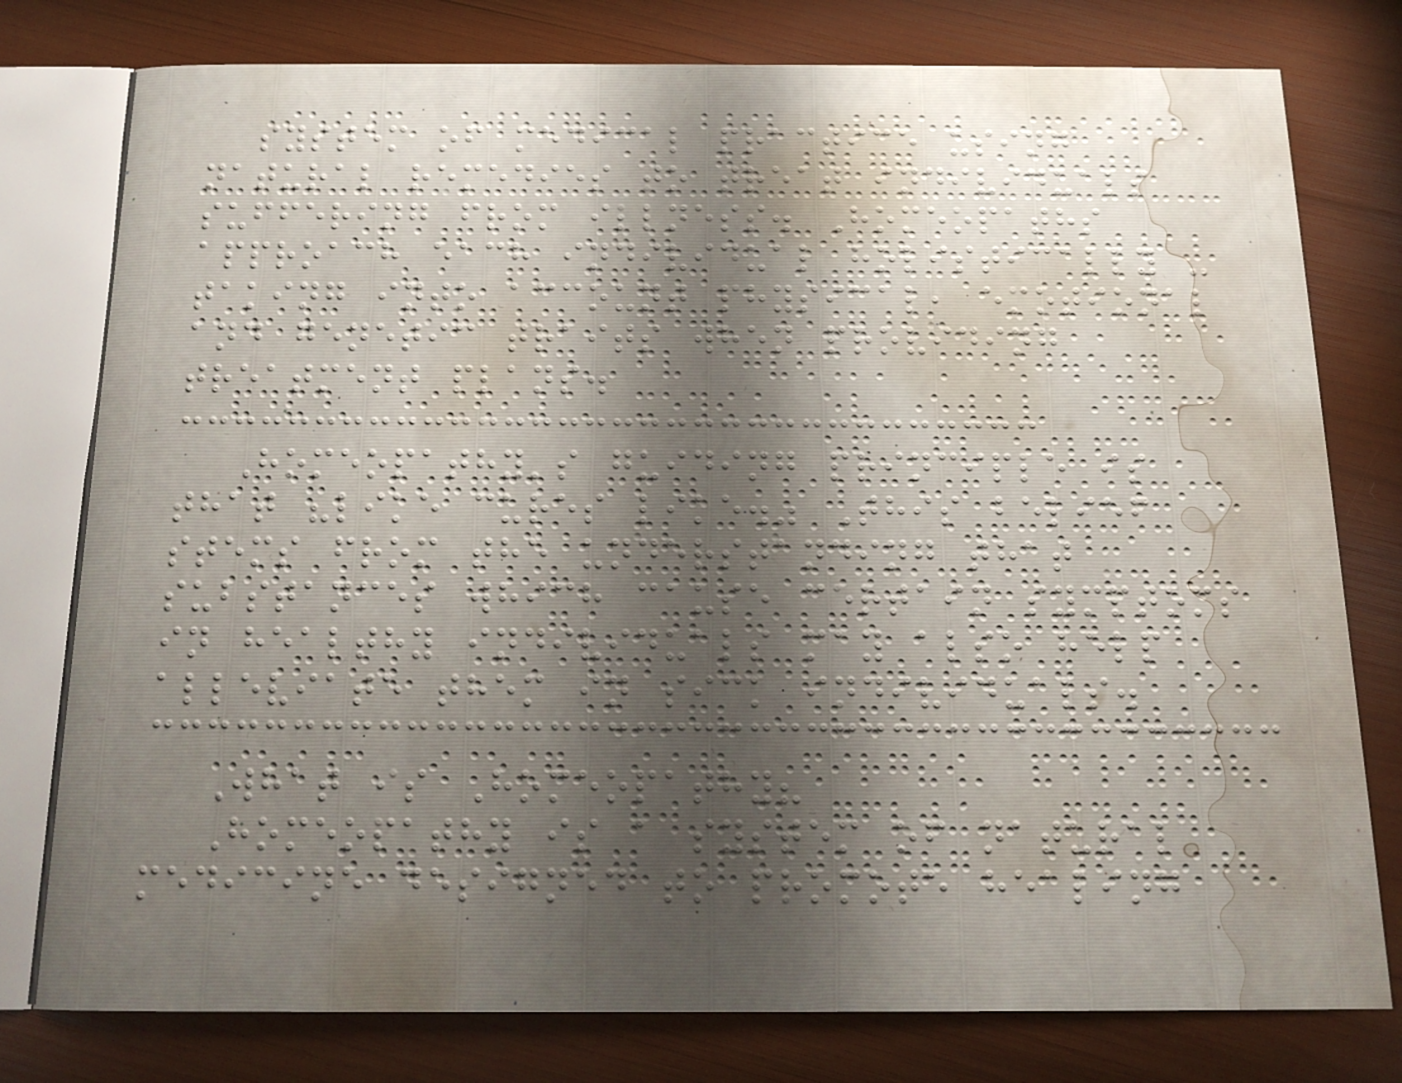system of medical practice using
natural remedies to treat individuals
suffering from illness. Homeopaths
approach each individual holistically -
taking into account physical, emotional
and genetic traits when providing
treatment plans.
Homeopathy's guiding principle is
that "like cures like." This belief
stems from the understanding that
substances which cause certain symptoms
in healthy individuals may also help
alleviate them in sick individuals.
What is Homeopathy?
Homeopathy is a system of natural
medicine designed to promote healing
